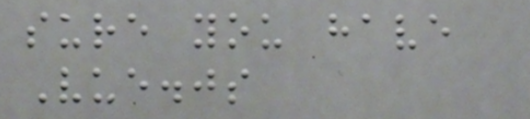sure you have
Vue.js
